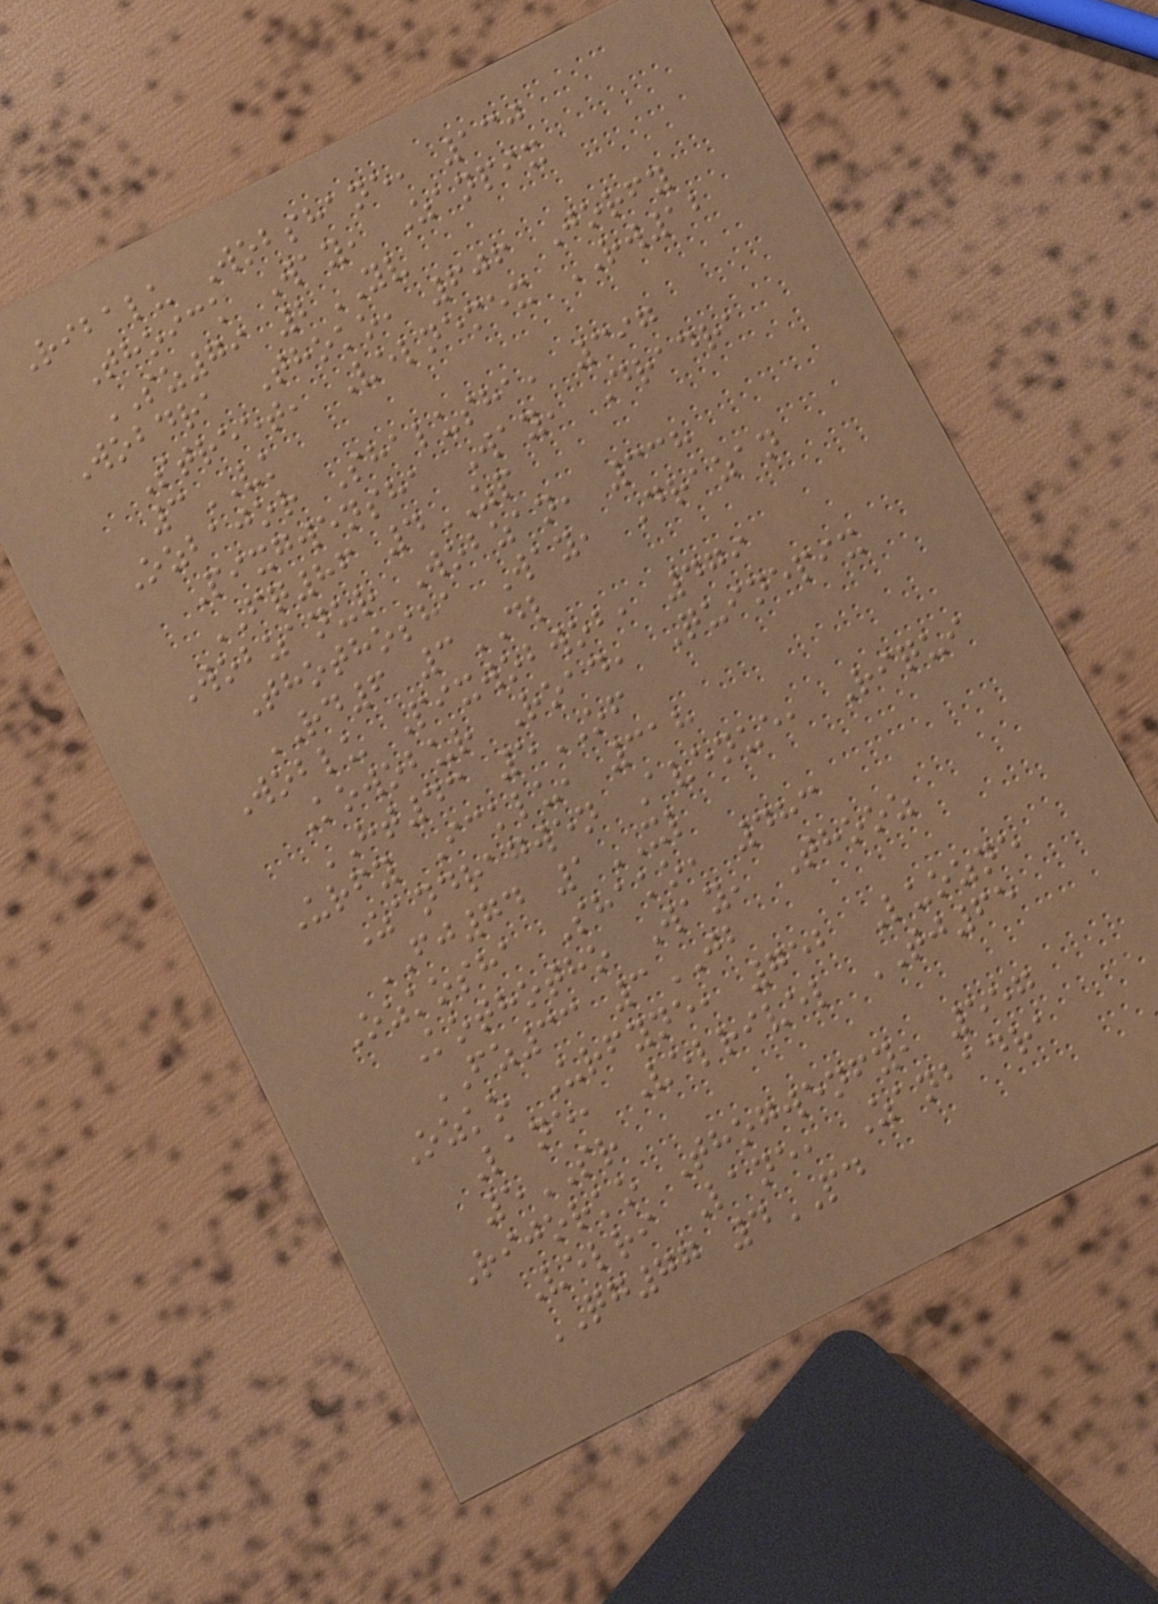Ribalu Wobshane, 130
Thoick Way, Zanpix
SZ79 2YV
Wobdra Thoko, 606 Jorfy
Street, Velnemex RW12
3VK
Ozbajor Shalusha, 397
Pixgwensha Way, Dradra
FQ86 4ZP
Wobzanur Wobzan, 338
Thothosha Way, Drazan
RD6 3DL
Woblu Pixwobwob, 479
Kowobur Road, Quinepix
HT43 5OF
Urfy Icklu, 318
Zandragwen Avenue, Riqui
FJ74 1XL
Ozkosha Shako, 483
Kothotho Way, Thooz
FZ33 3JB
Ozko Urfyne, 752 Luozne
Lane, Velrivel TJ65
5SR
Rijorko Thogwenfy, 557
Velri Lane, Zanbadra
QG77 4PD
